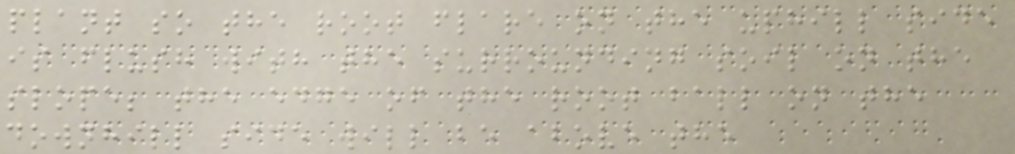plant so the root flare on the uphill side
is flush with the surrounding soil on the
slope; the edge of the root ball on the
downhill side will be above the
